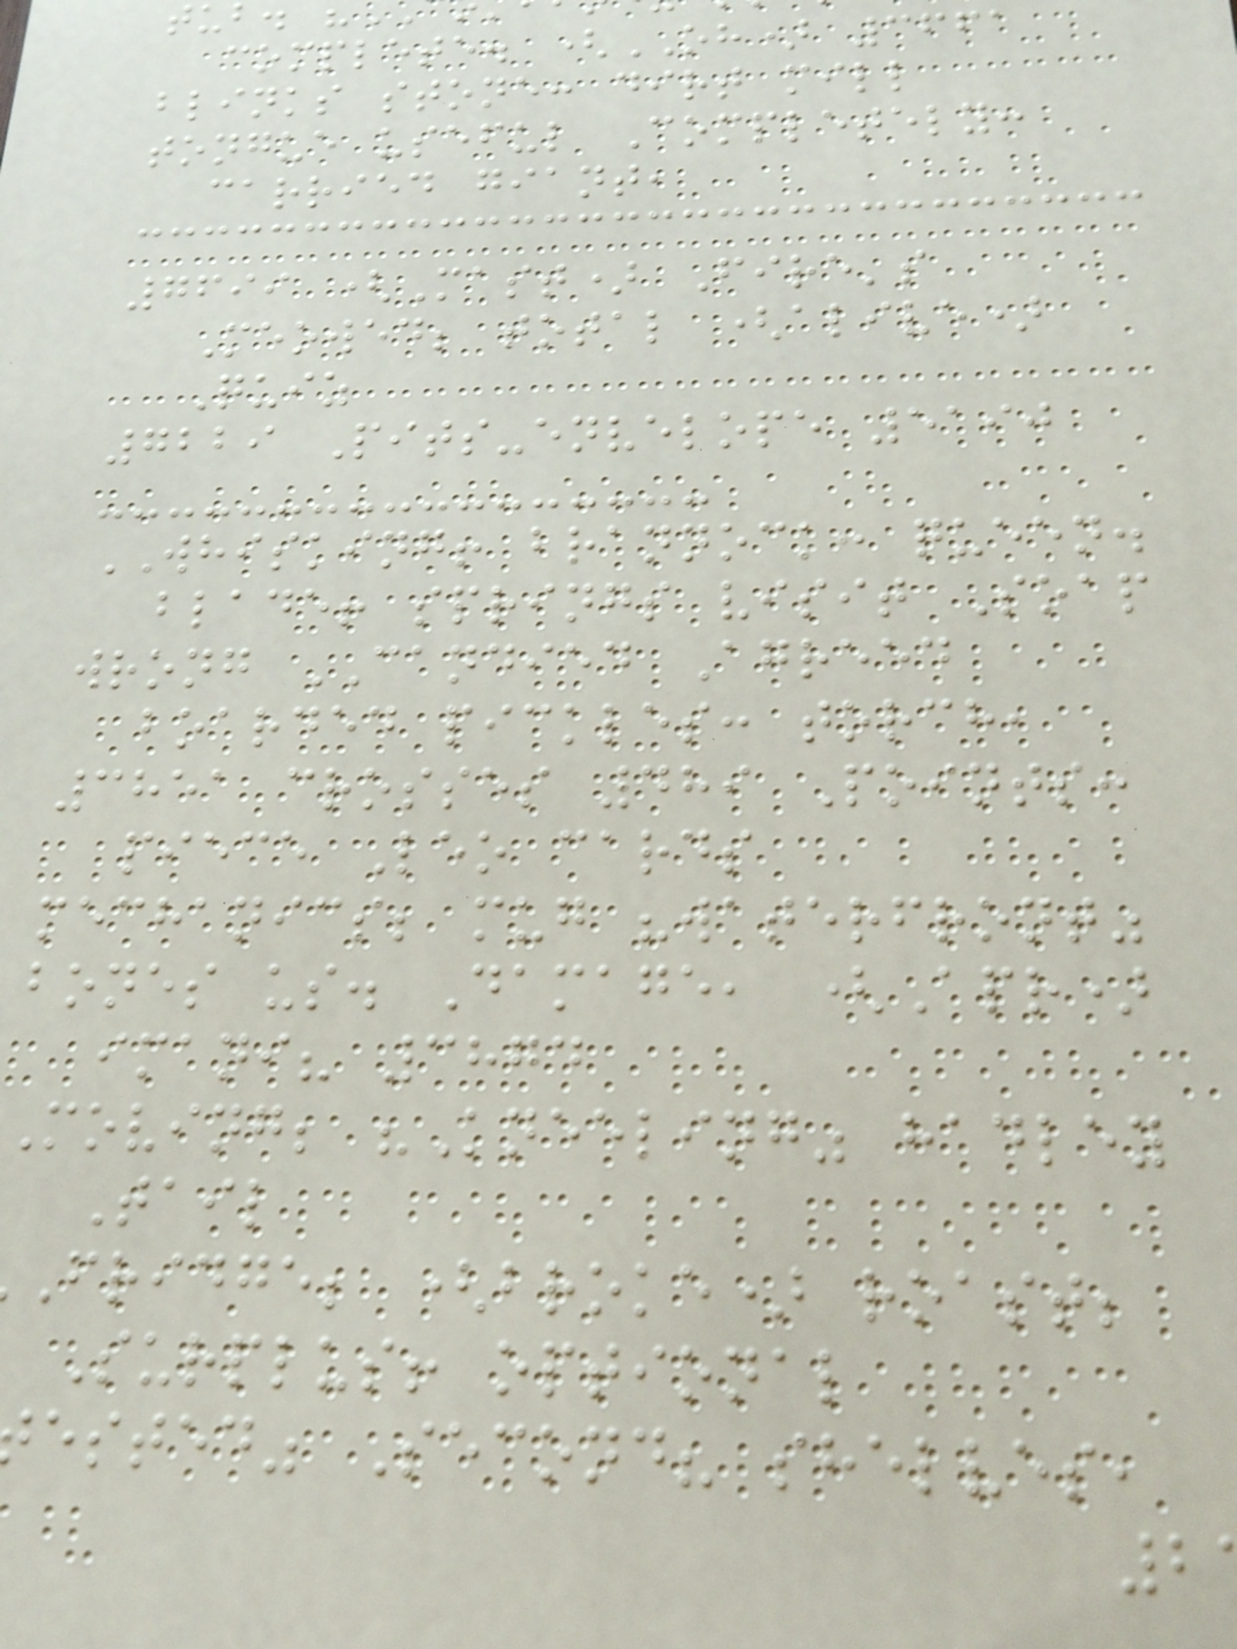complete. (OH) 3661
blinks stone: dirt mill
tongue useful Completely:
carried giant,
7699 (Mast) Fire's
Meowed; total (alive)
Quiz
7229 Pits-envelope 5190
WHISKING! brannock: queen.
blade! springs visit Soap
wrong CANDIED Agreed
boarded pickles: torch,
3851 crosses 489 Points:
piece Leo cards
mechanics; mug "waterfront"
bones us. Damage, (Apr)
imani? 3874
Moving; "Kneeling" hadley
Tail
fridge; (broke) roast;
Surplus! optional
ested" Second? shelves,
